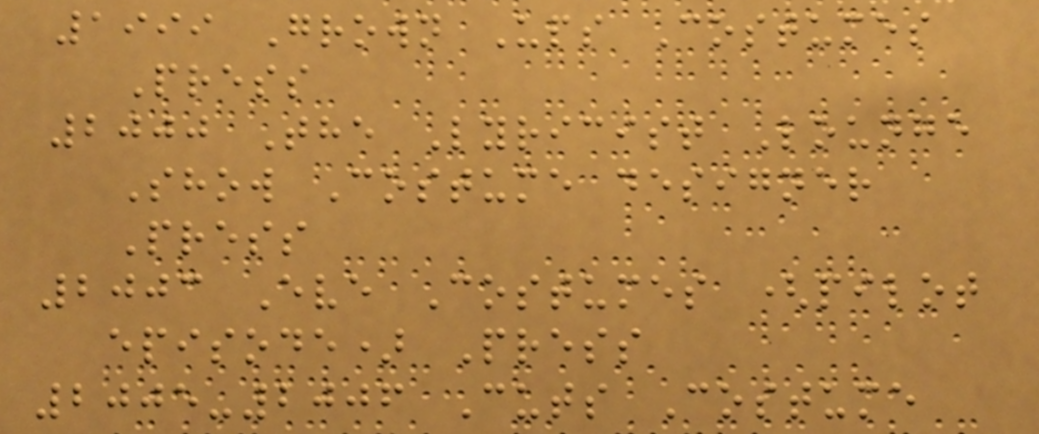1999 Grown Ups Costumes
Press
2000 The Lyricist Lounge
Show Costume designer
Press
2003 Eve Costumes (pilot
episode) Press
2005-2006 Cuts Costume
